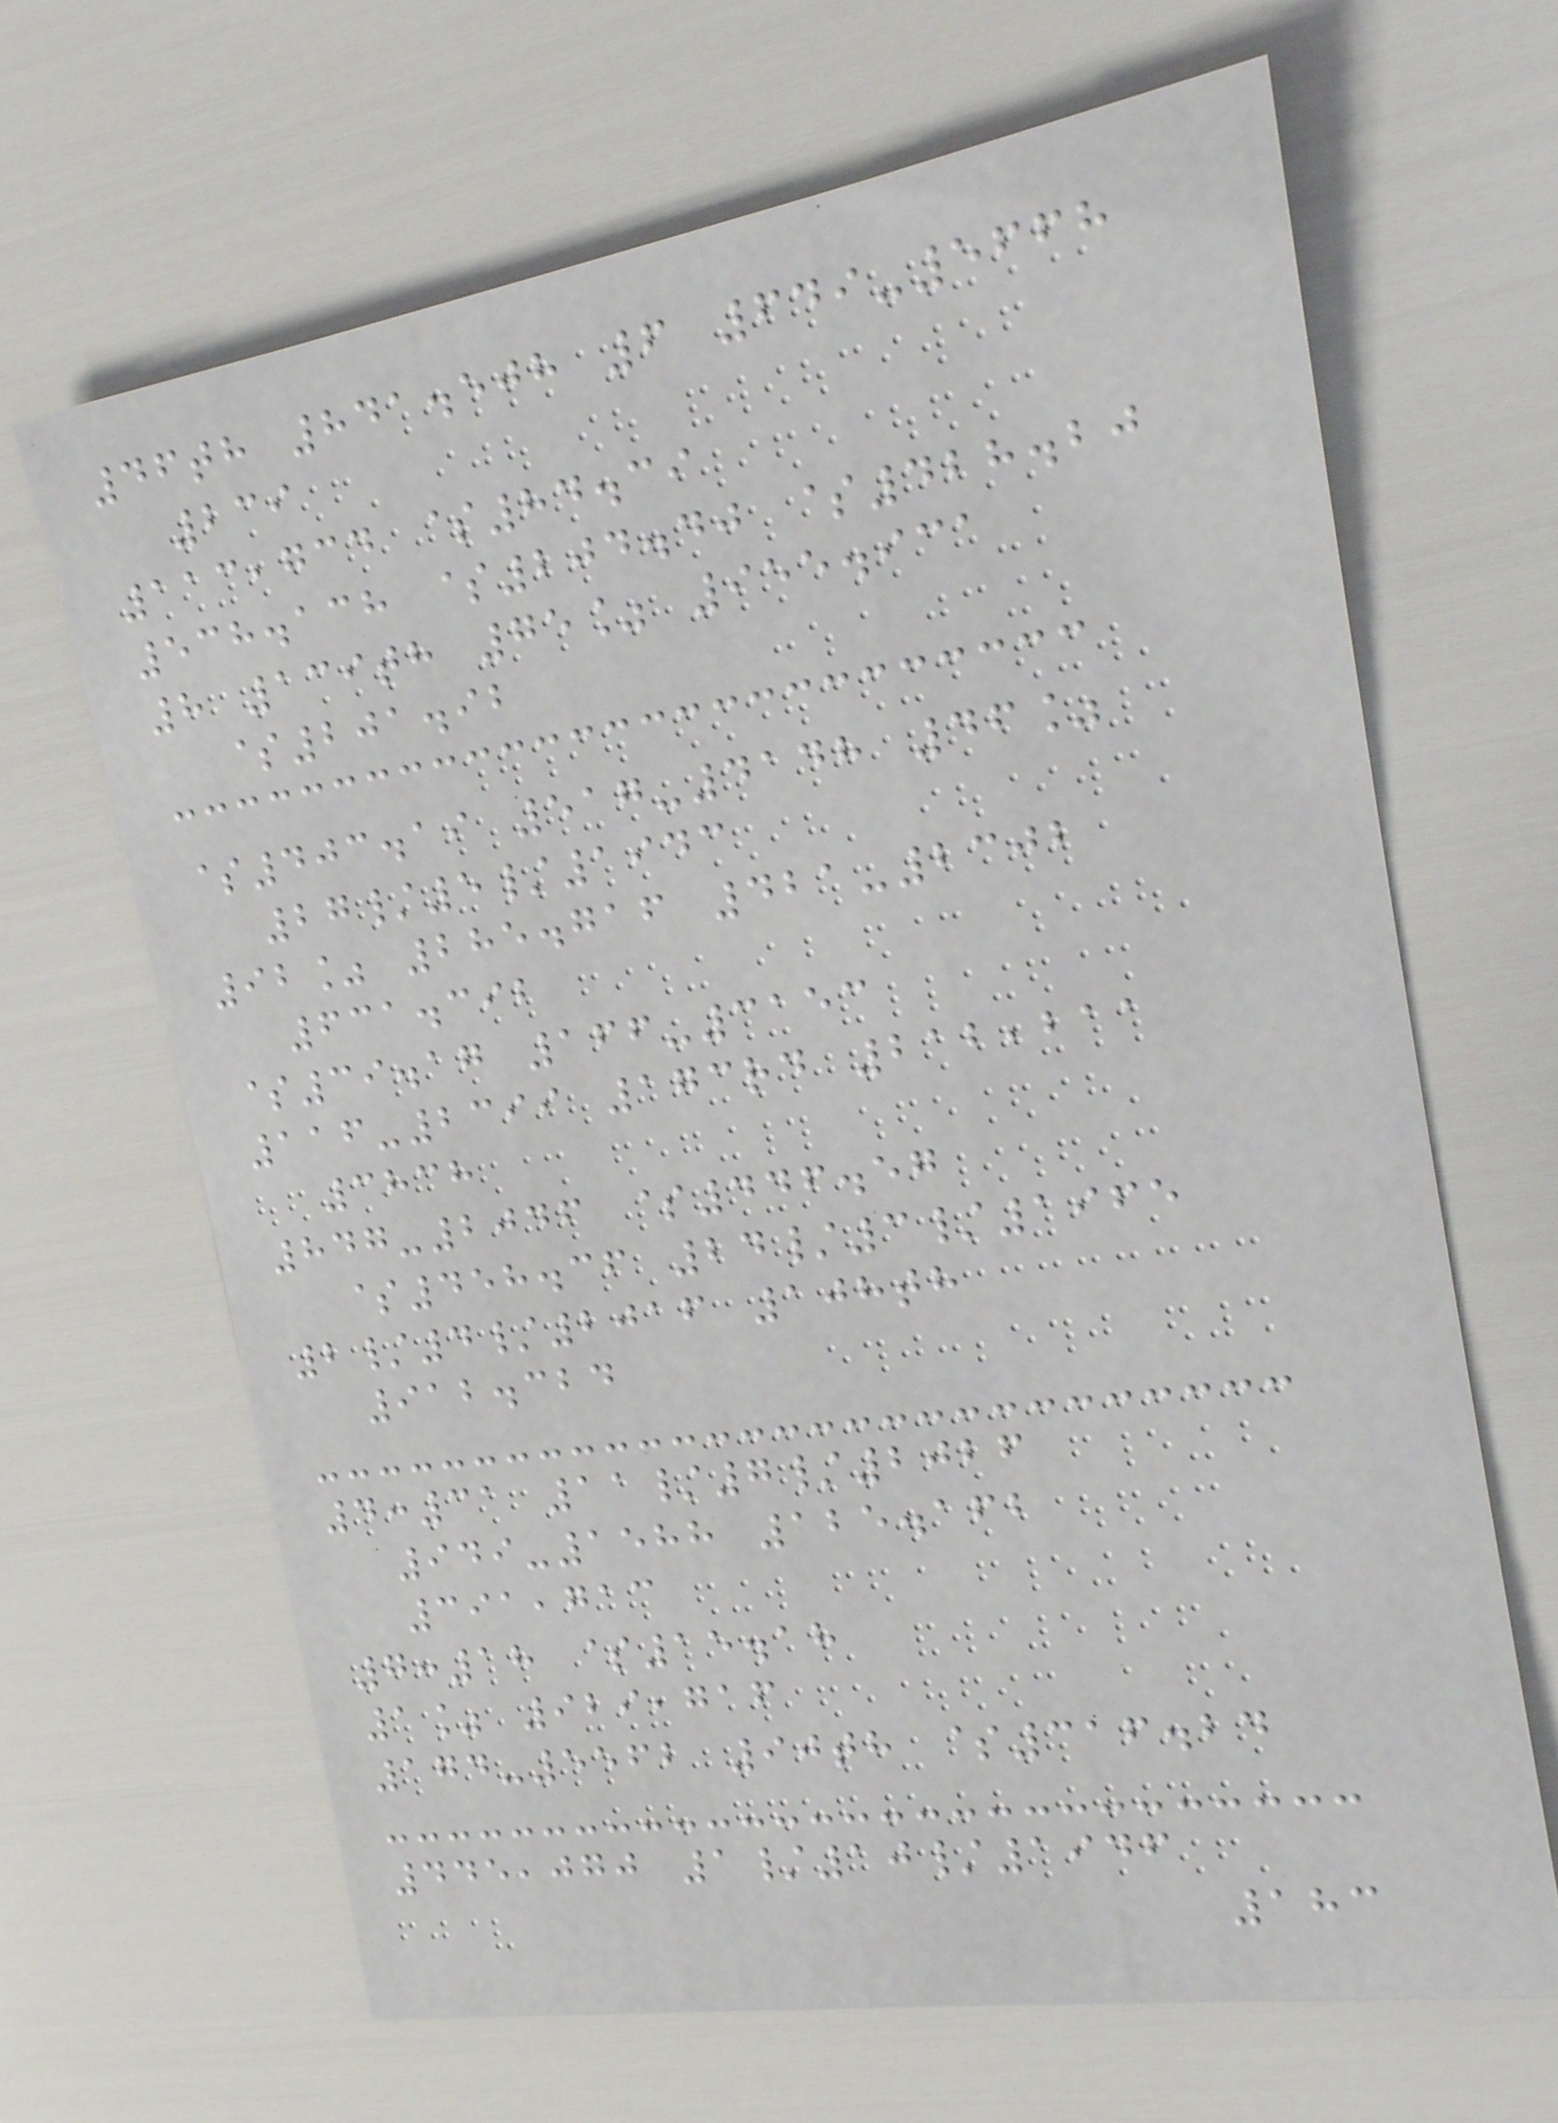46th 841.508 6 649-5668
239
113,734 $84.39
538.138 $204.40 $428.20
8 139th 75% 955.931
$201.92
$403.19 517-4148 46%
27/5/1943
92% 285.716 421-2302
631.392
$39.17 166-3153
116-2399 173rd 212,211
3838
847-2046 $446.57
$458.36 24/3/1965
2/4/2016 108th
912.324
4:31 11/7/2026
949-1588 125.162
391,713
7:18 $15.18
1% 929,716
174-5562 90th $316.24
445,070 1/10/1946
183
